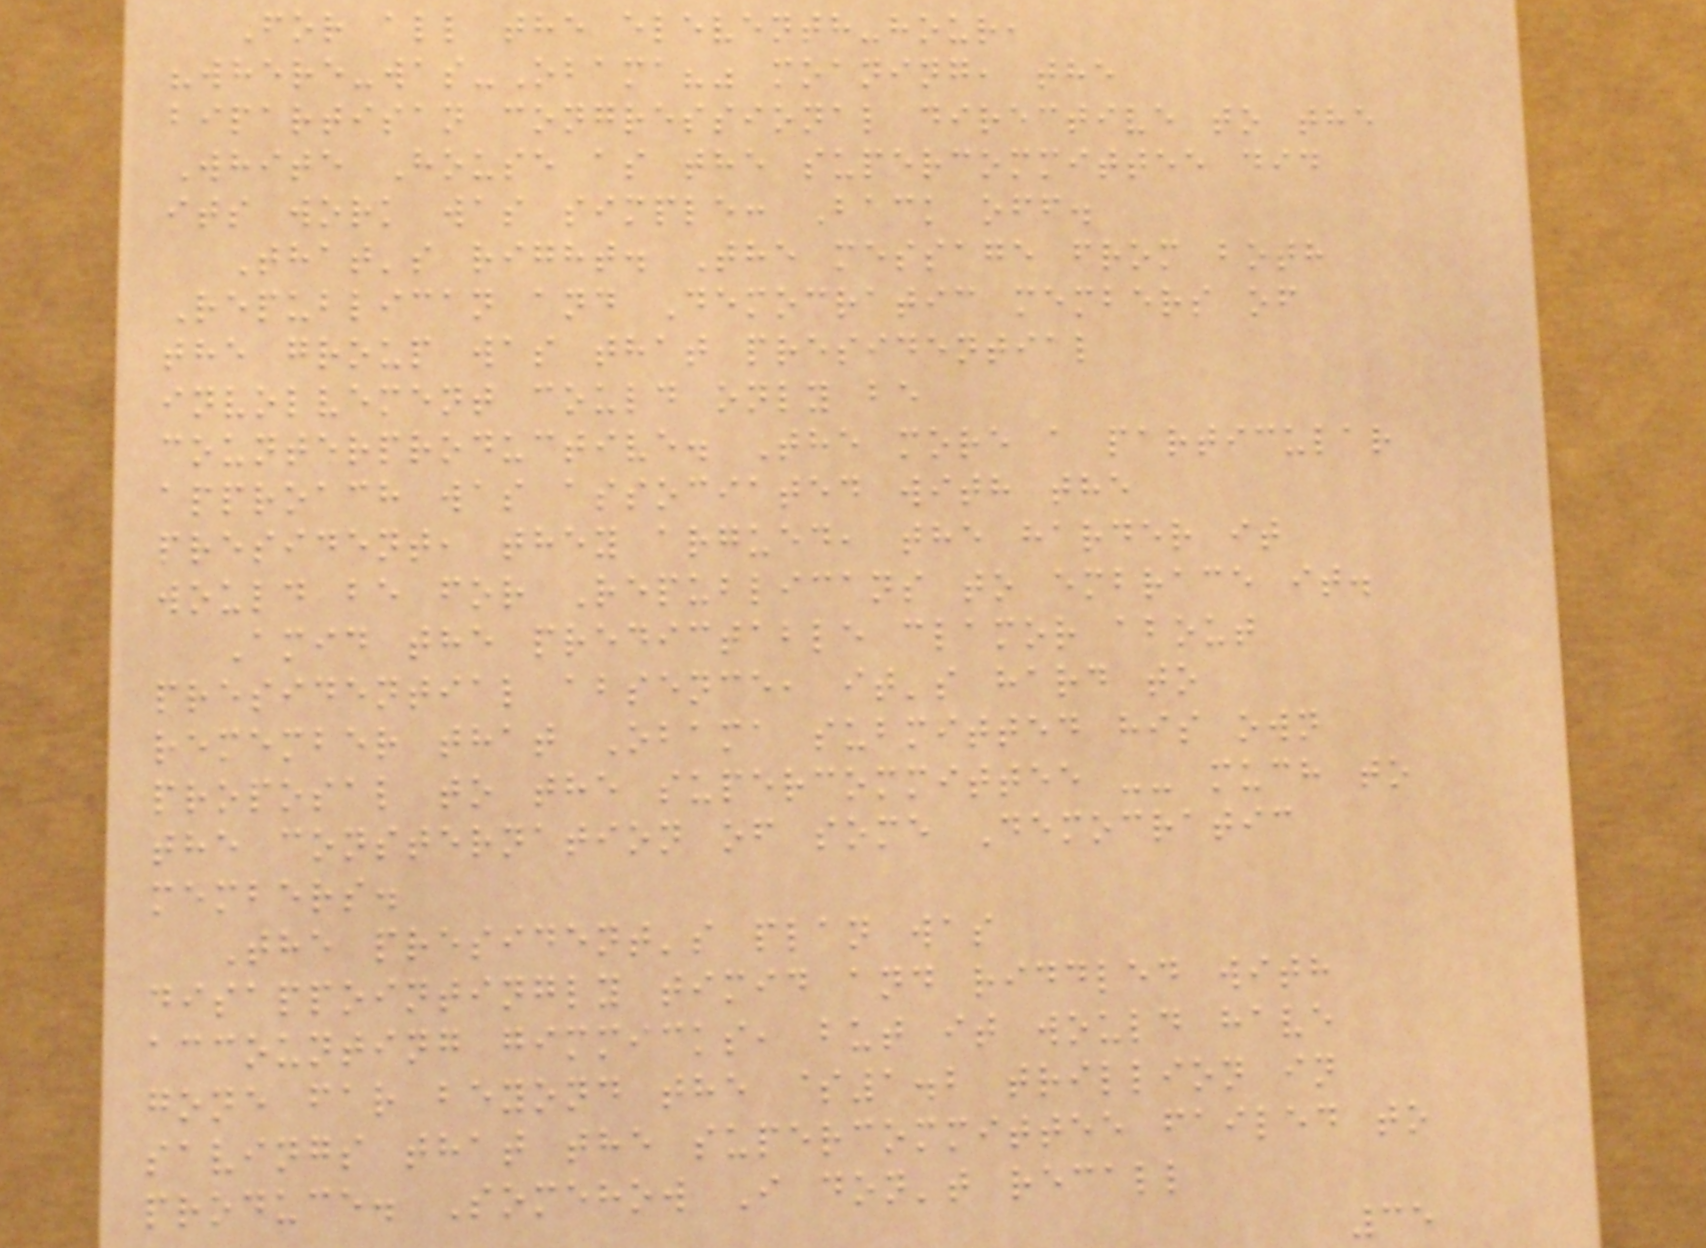For all the eleventh-hour,
"where-was-Obama?" moaning, the
bipartisan congressional directive to the
White House as the supercommittee did
its work was simple: Back off.
That's right. The message from both
Republican and Democratic members of
the group was that presidential
involvement could only be
counterproductive. The more a particular
approach was associated with the
president, they argued, the harder it
would be for Republicans to embrace it.
Amid the predictable clamor about
presidential absence, it's hard to
remember that Obama submitted his own
proposal to the supercommittee -- much to
the consternation of some Democratic
members.
The president's plan was
disappointingly timid and riddled with
accounting gimmicks, but it would have
gone far beyond the $1.2 trillion in
savings that the supercommittee failed to
produce. Somehow I don't recall
35
